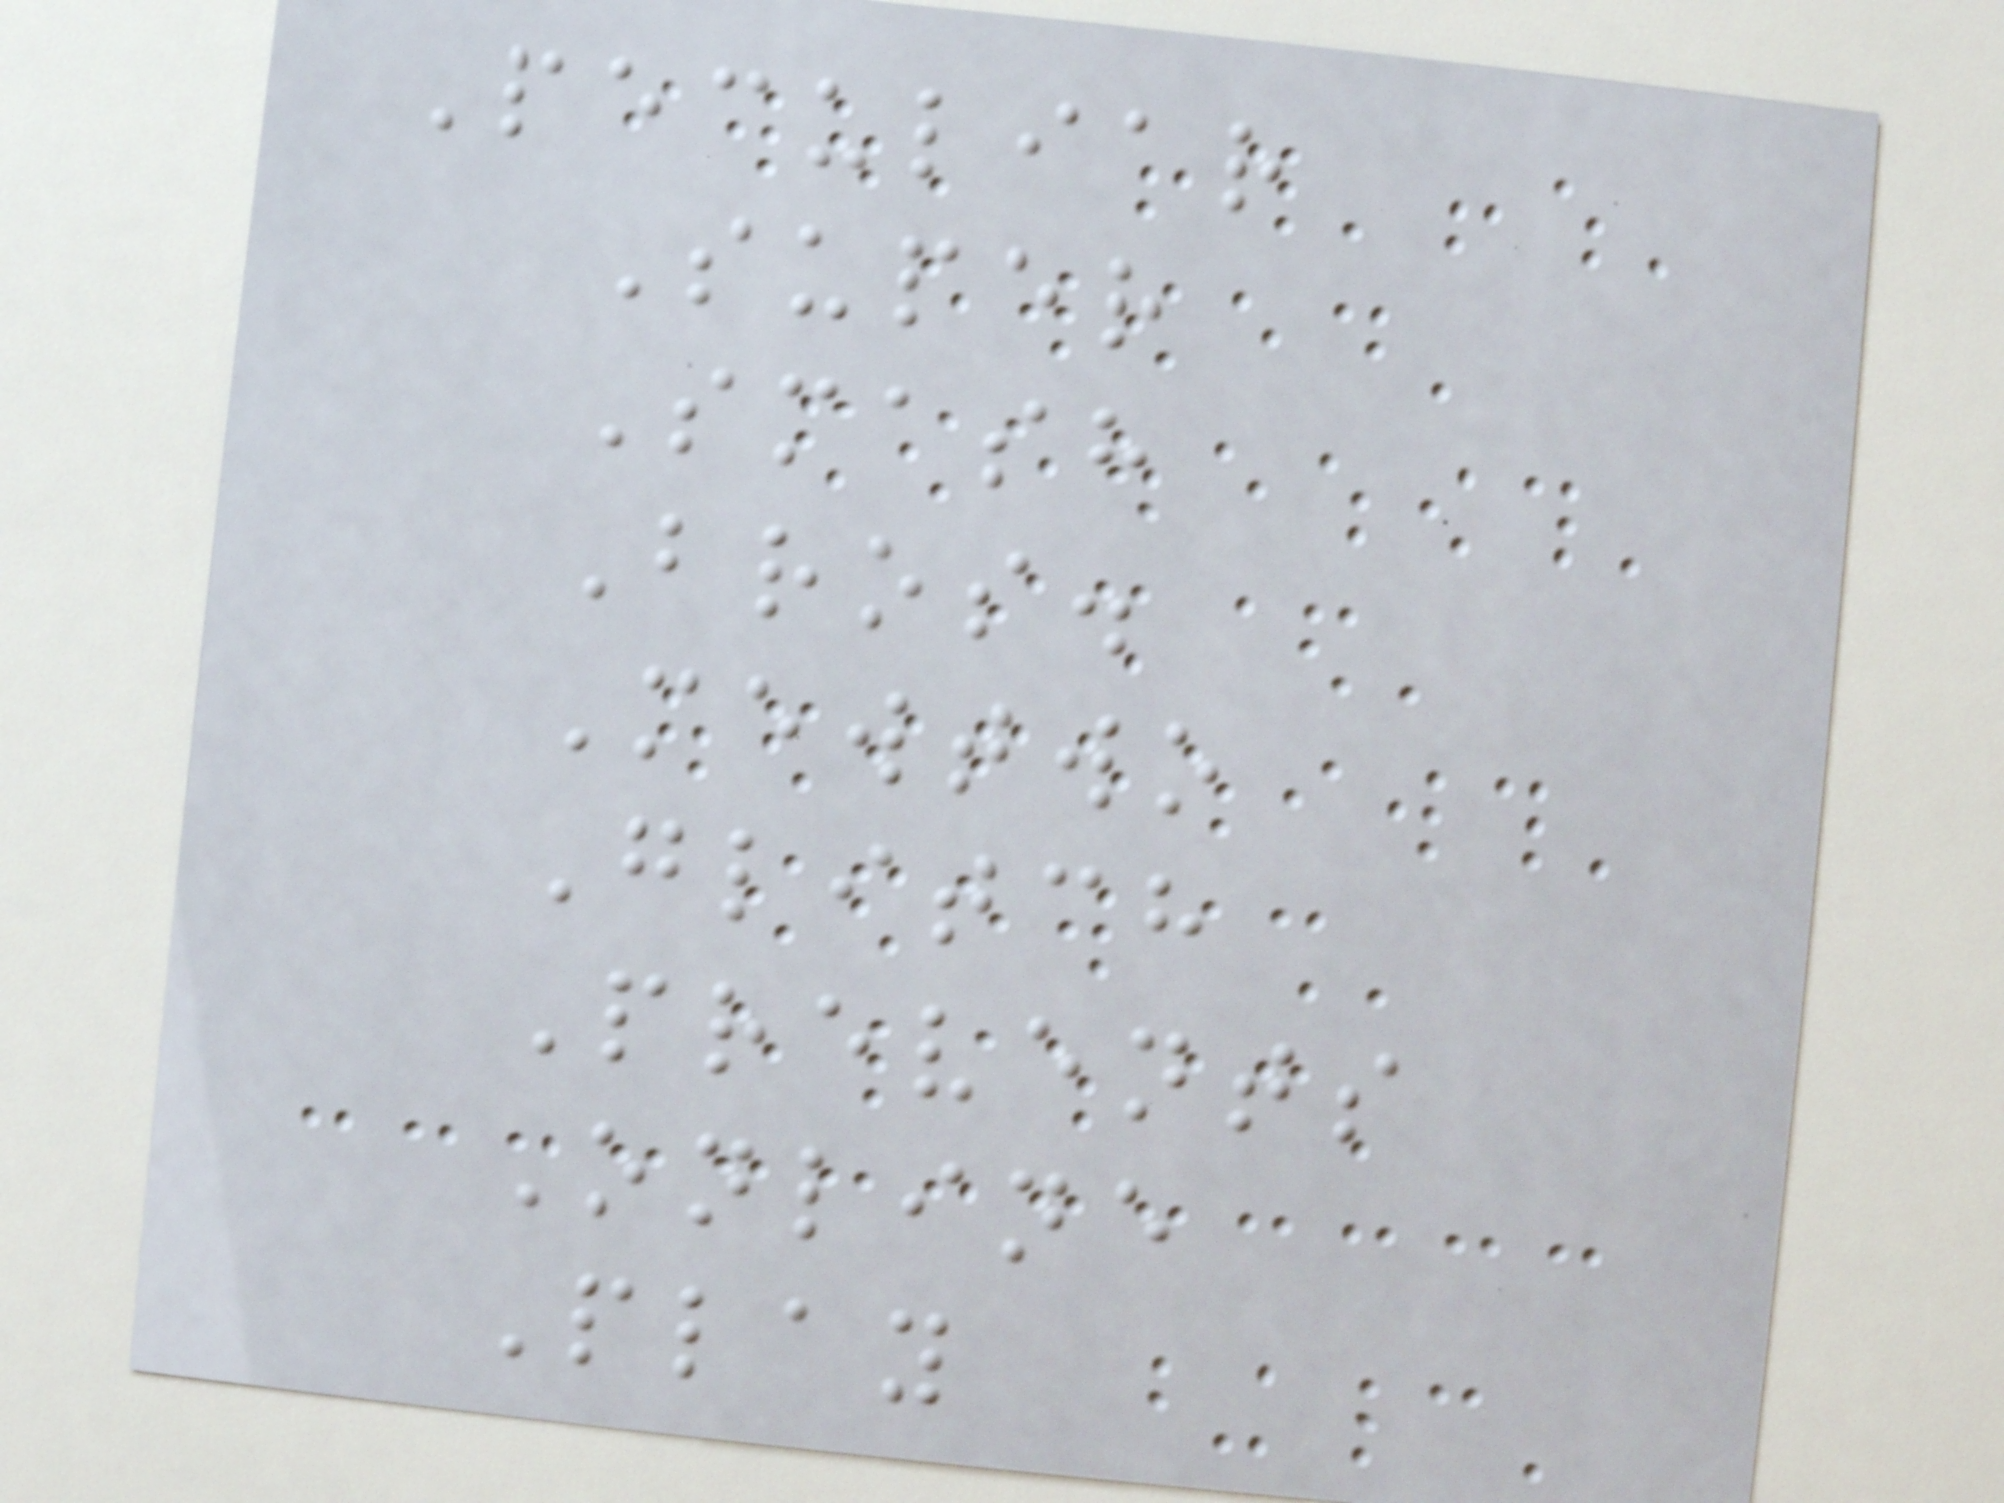Peculiar
Super
Smash
Bros.
Mewtwo
Glitch
Prevents
Online
Play
